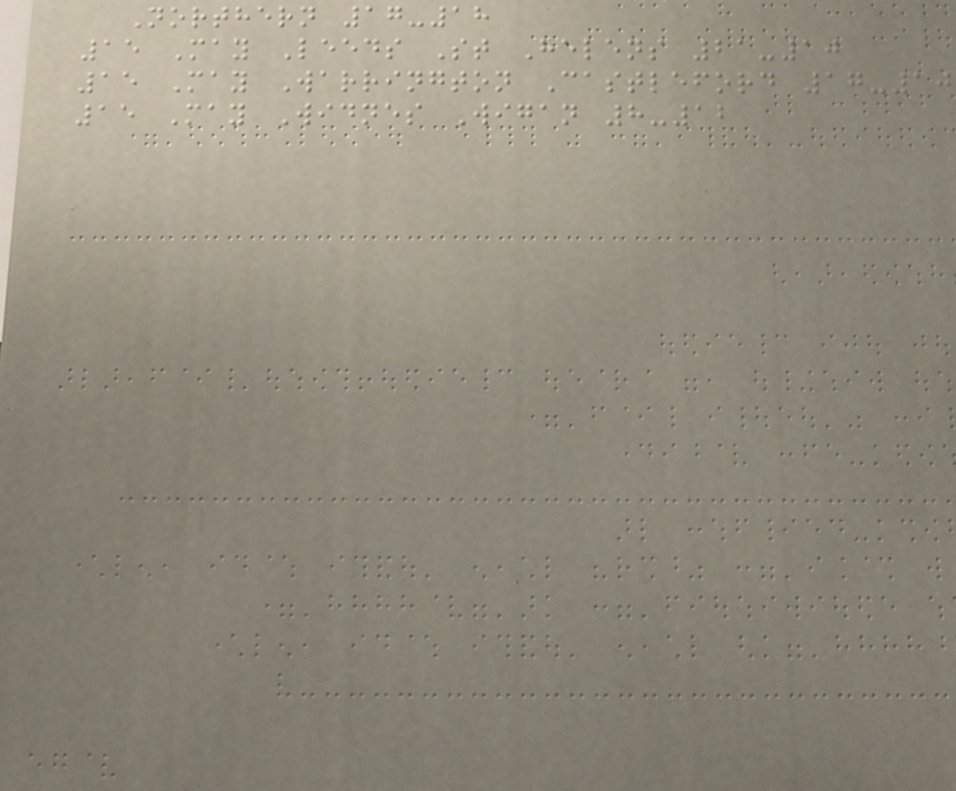Northern 17-18
15 May Leeds St Helens 21-10
15 May Warrington Castleford 17-10
15 May Widnes Wigan 8-12
